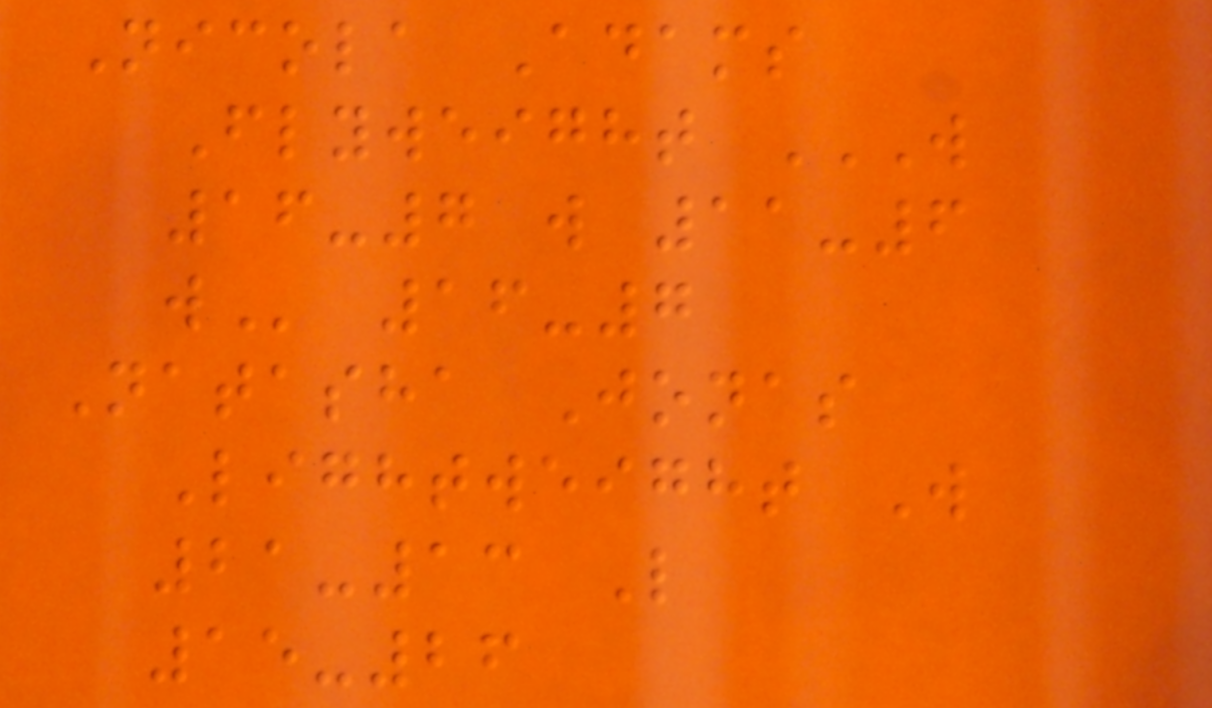Nicola Adams
Flyweight W
16-7 W 11-6
W 16-7
Natasha Jonas
Lightweight W
21-13 L
15-26
